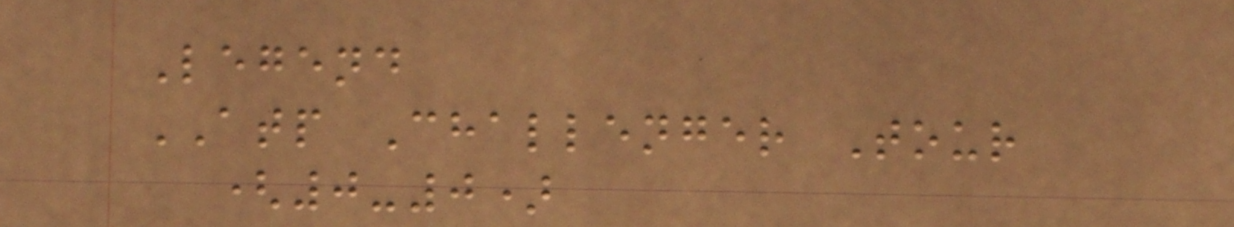Legend
ATP Challenger Tour
(0-0)
